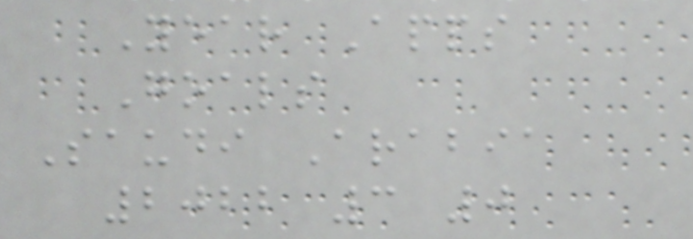Year Apps
Goals
Saudi Arabia
2022 3 0
